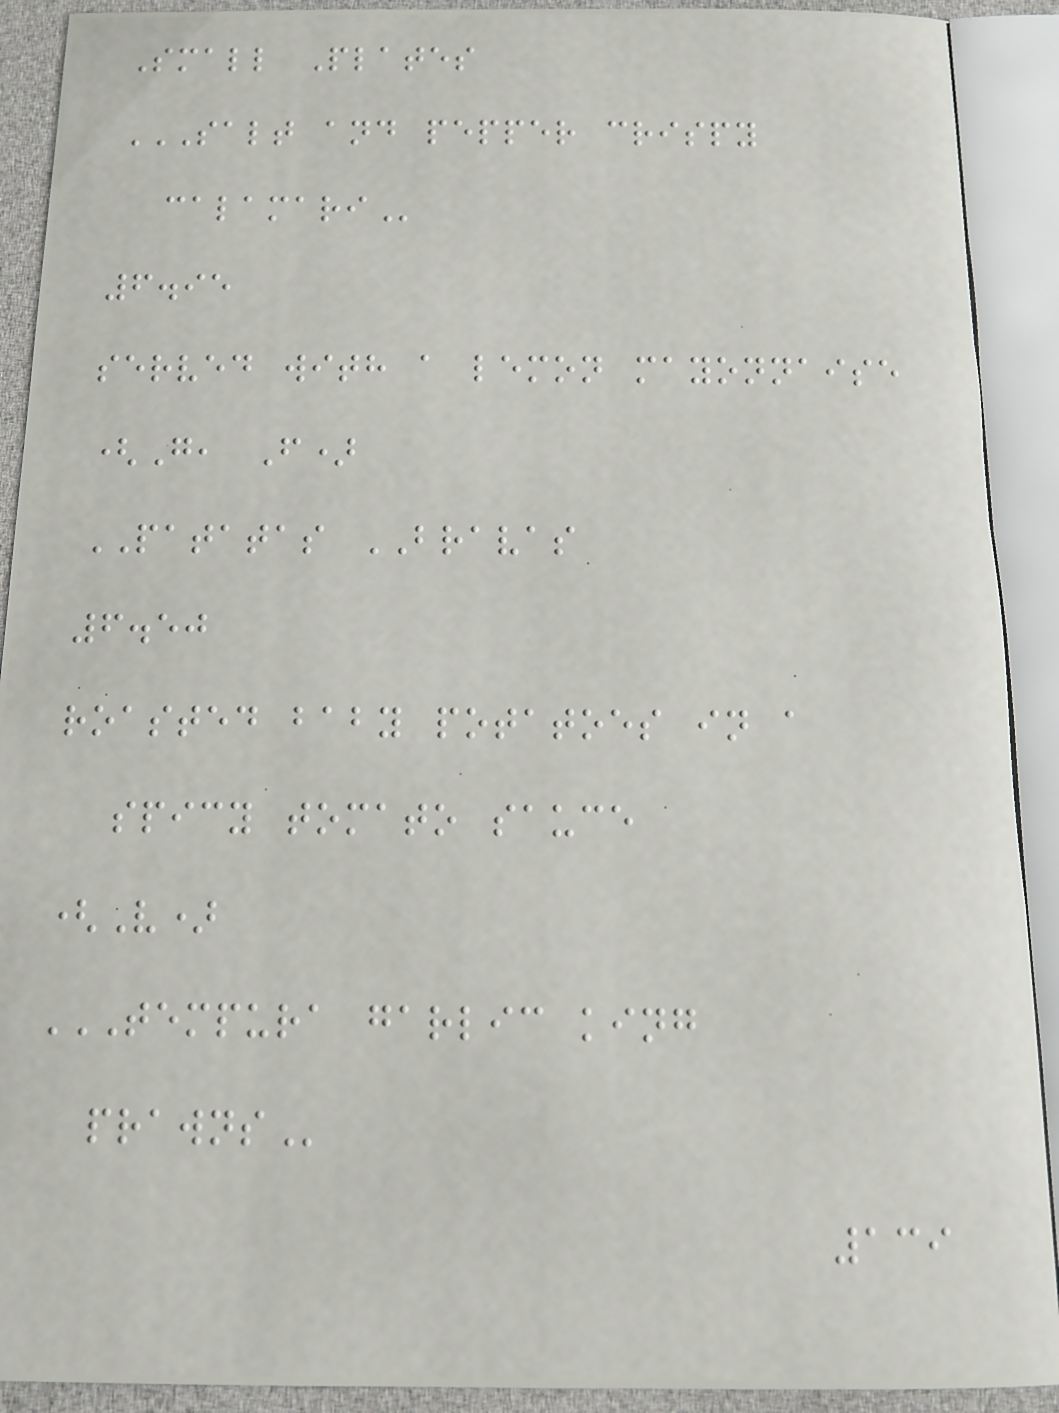Small Plates
SALT AND PEPPER CRISPY
CALAMARI
6.95
served with a lemon mayonnaise
(G, F)
PATATAS BRAVAS
6.50
roasted baby potatoes in a
spicy tomato sauce
(V)
TEMPURA GARLIC KING
PRAWNS
139
